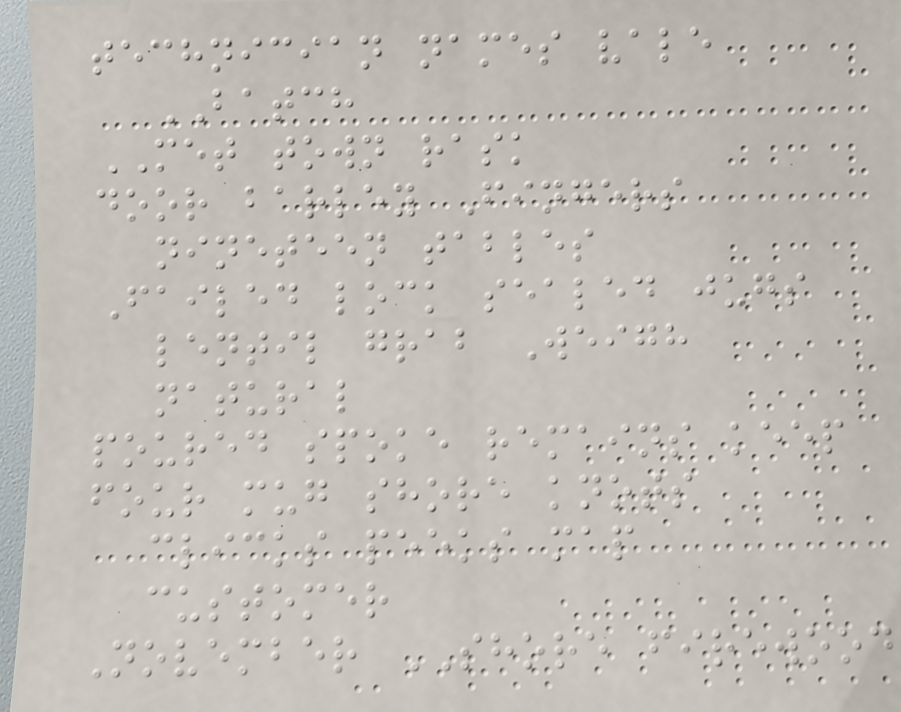technician names vale
BATCH
MET town rask
door barley Fingers
nineteen tables
Failed lock sealed jugs
lentil grab Weigh
natural
poured spoke remains keep
four mug shore knots
clicks peeks map
customer
November SHORE firewood
